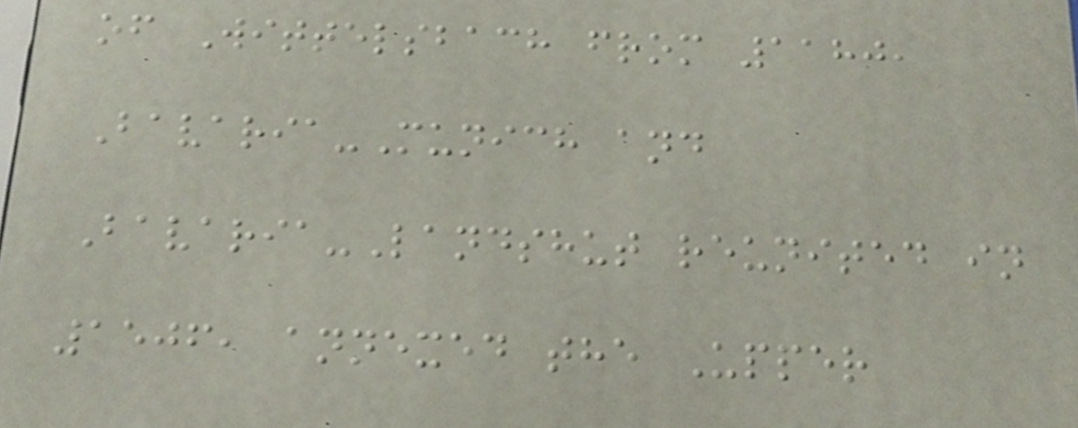of Wittelsbach from 1180,
Bavaria-Munich and
Bavaria-Landshut reunited in
1506, annexed the Upper
